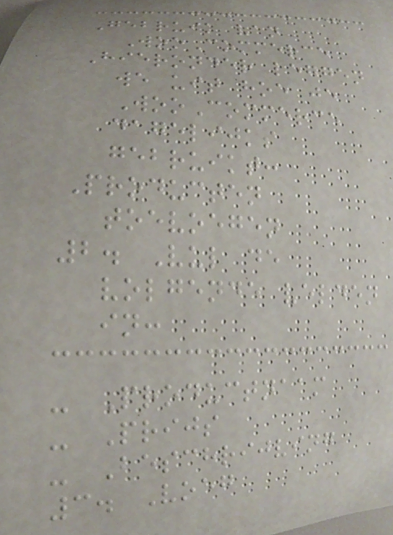Gebruik van
WooCommerce
Hieronder leggen
we uit hoe je
WooCommerce
dagelijks
gebruikt:
Producten
toevoegen
2. Vul de
volgende velden
in:
- Productnaam
- Prijs
- Beschrijving
3. Voeg
